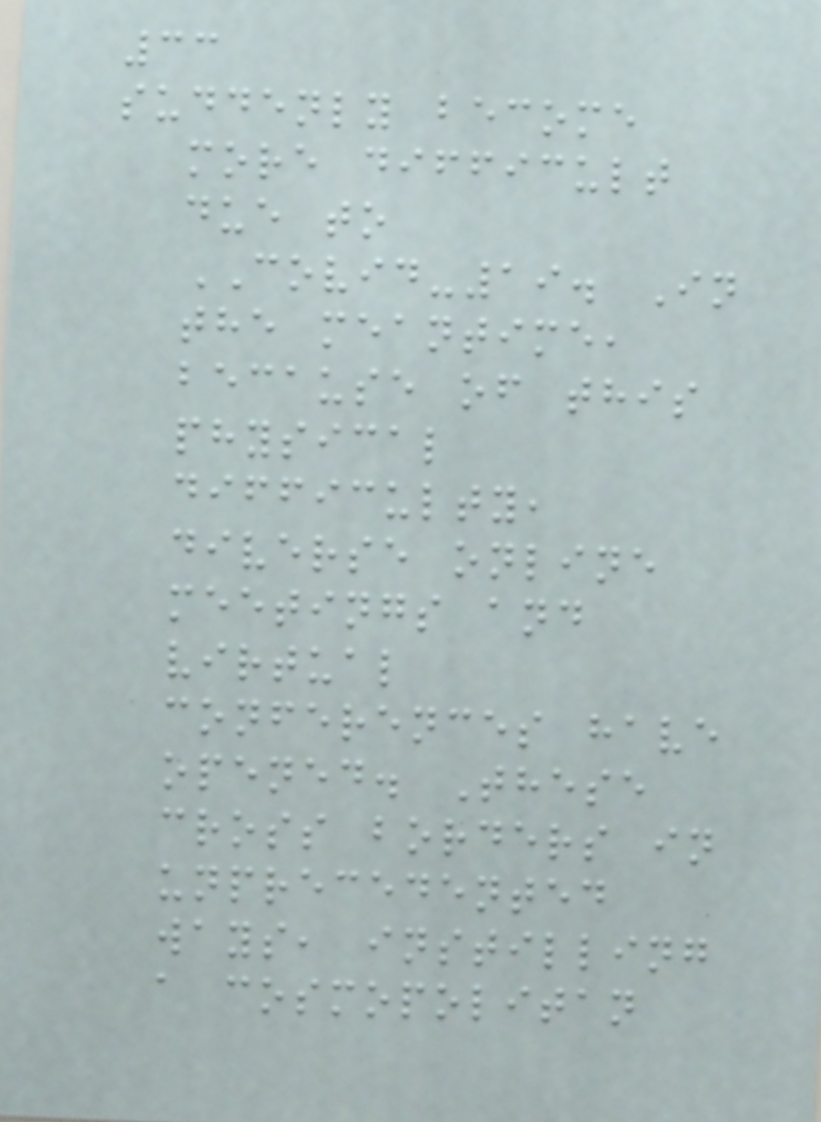33
suddenly become
more difficult
due to
COVID-19. In
the meantime,
because of this
physical
difficulty,
diverse online
meetings and
virtual
conferences have
opened. These
cross borders in
unprecedented
ways, instilling
a cosmopolitan
